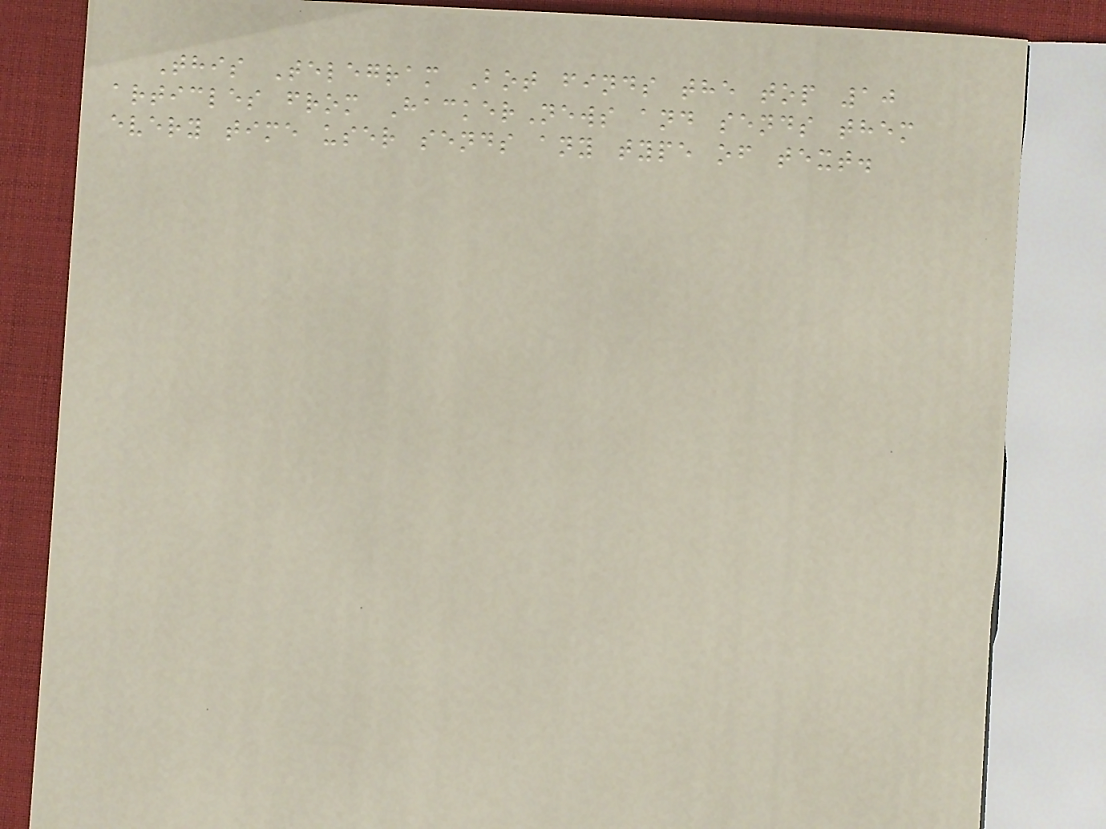This Telegram Bot finds the top 10
articles from HackerNews and sends them
every time user sends any type of text.
